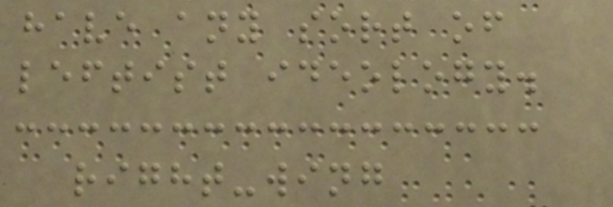have any sort of
leftist ideology.
right-wing
